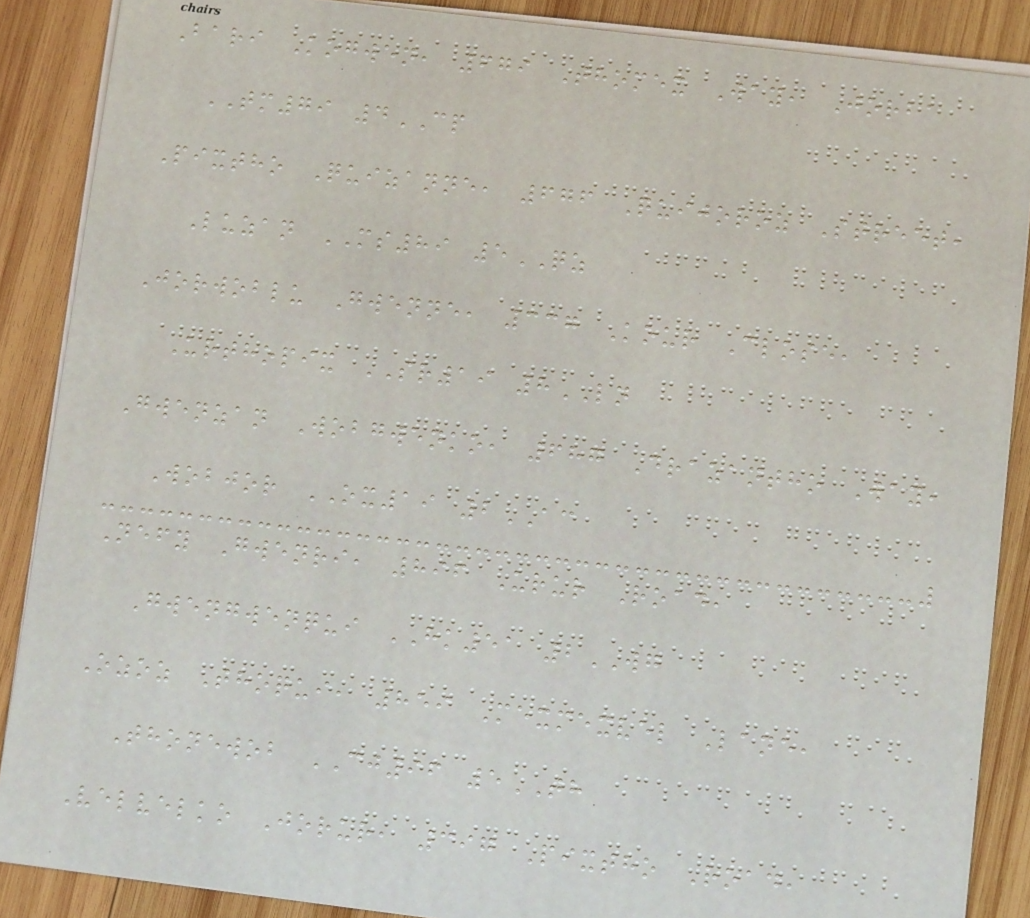Bari Kogwen, 679 Thomex Way, Jorba
TM79 4CP
Pixtho Quizanne, 676 Quijoroz Street,
Luzan MS89 5QZ
Jorwoblu Gwenne, 337 Kour Close,
Urthopix SR19 8LN
Gwenzan Wobgwenko, 687 Drazantho Way,
Wobjor OX19 2AC
Nefy Gwenri, 896 Urur Road,
Gwengwenqui HK51 2WG
Ozoz Thoqui, 859 Mexmexvel Lane,
Thonewob CJ96 5TH
Velvelko Jorur, 397 Pixtho Road,
